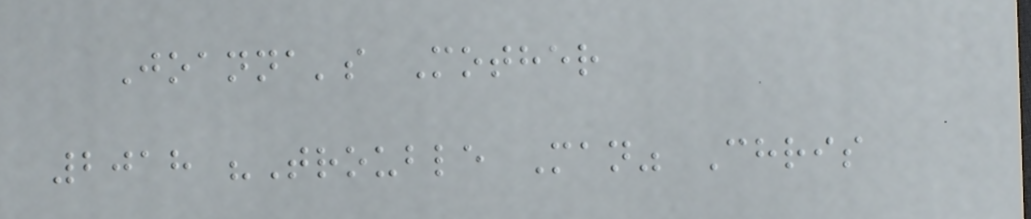Joanna's Mother
2018 "Trouble Man" Chris
